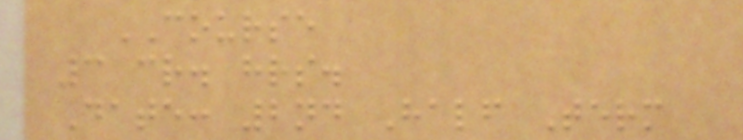COURSE
3 cr. hrs.
Date: 2nd Half Term
